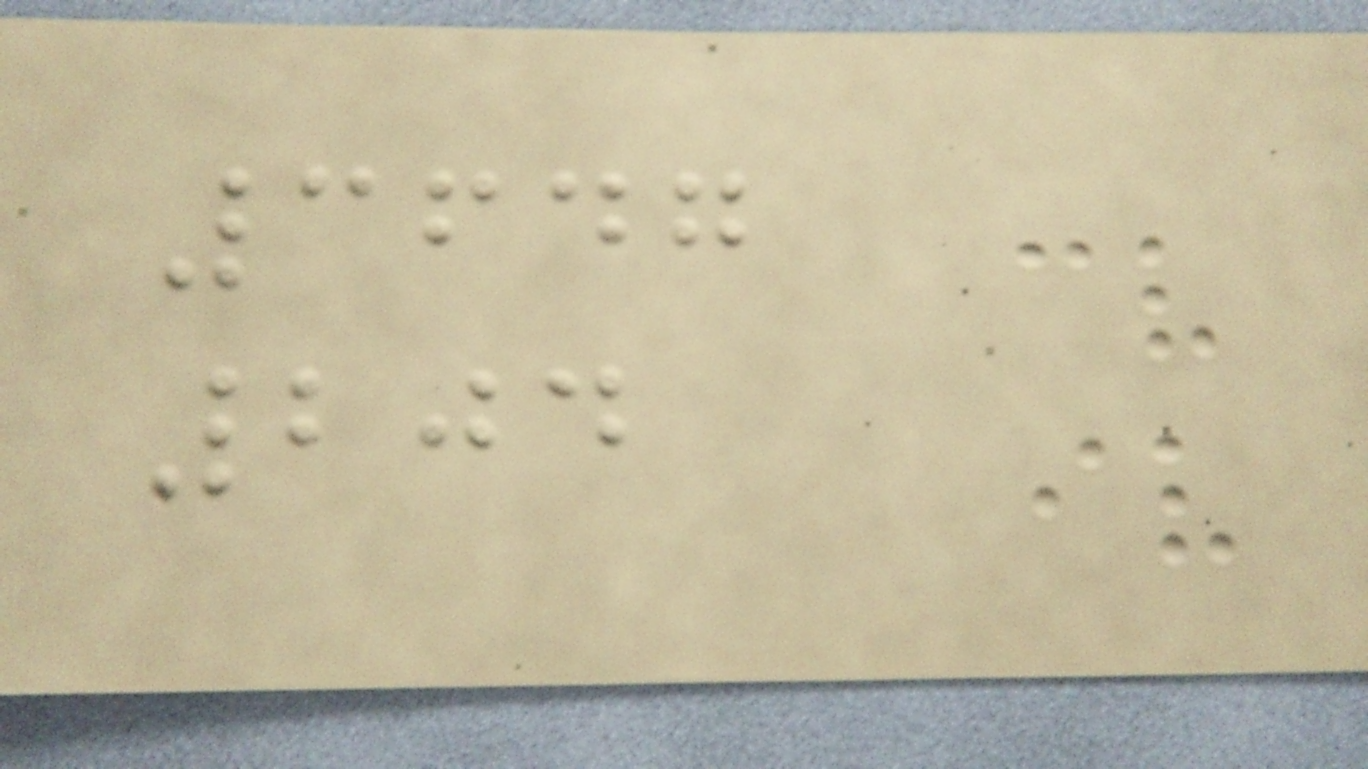3647
204
